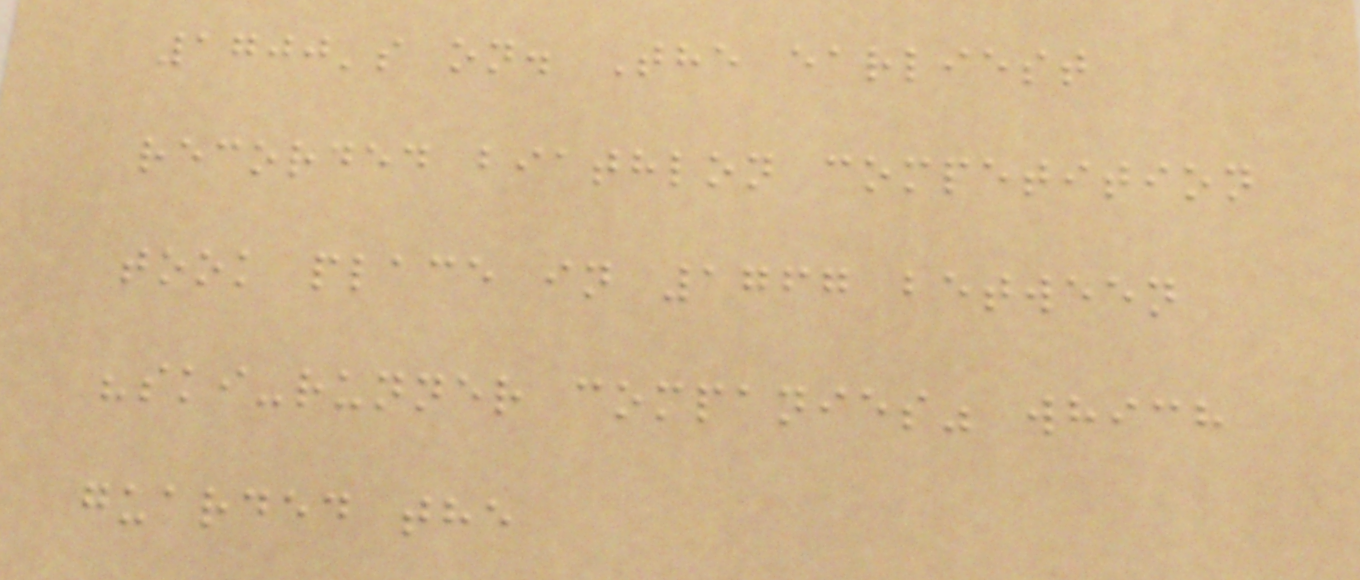1700's on. The earliest
recorded biathlon competition
took place in 1767 between
"ski-runner companies" which
guarded the
